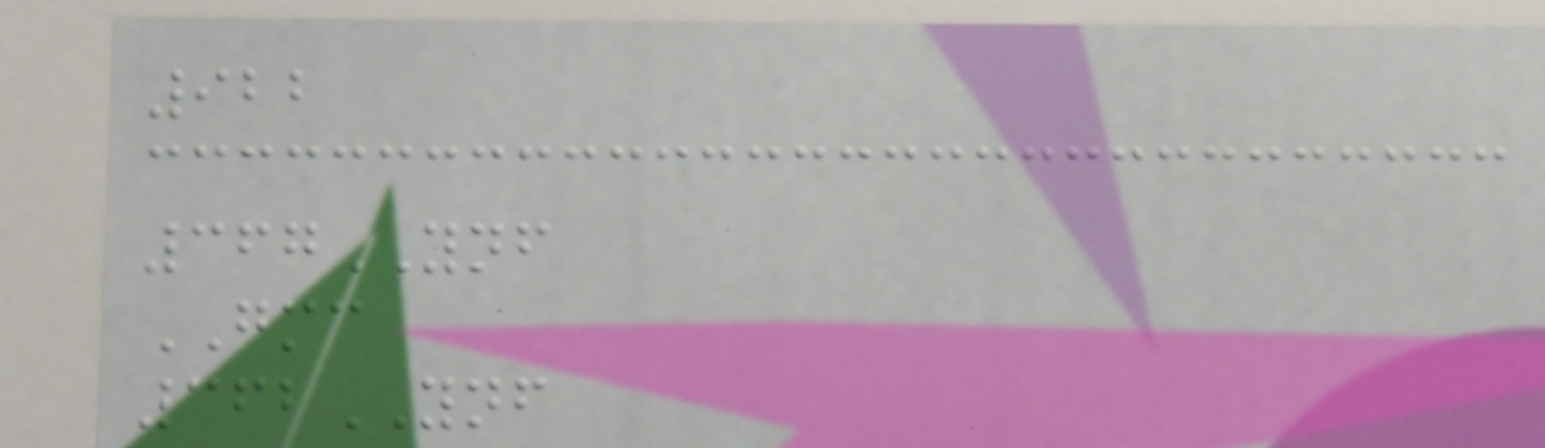922
367YNF
GMC
362YNF
